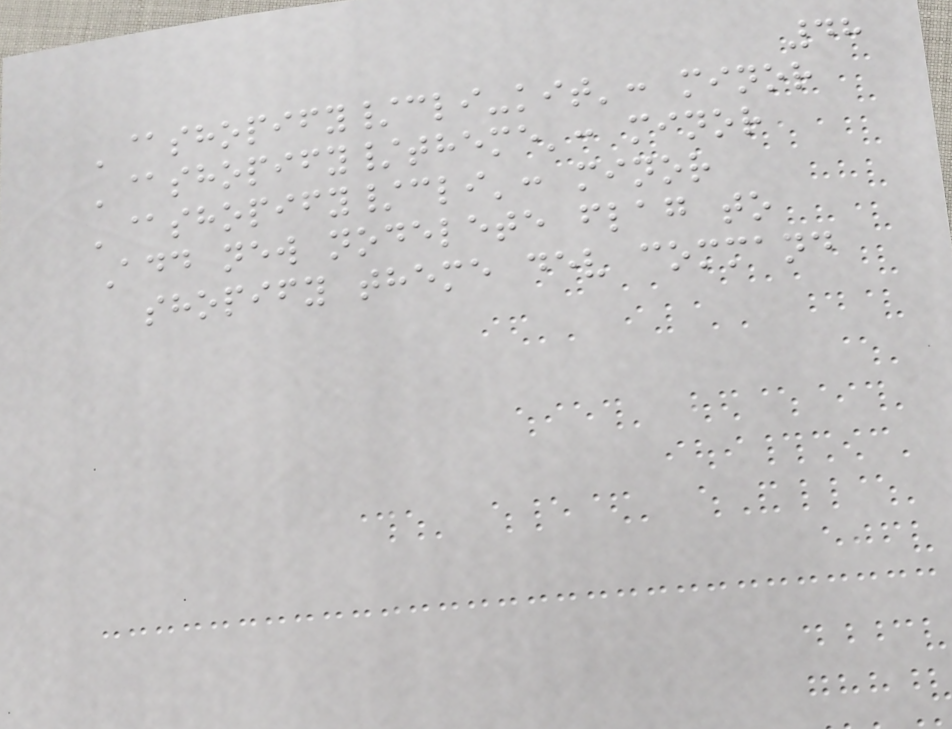48
'@shopify/cli-kit': minor
'@shopify/theme': minor
'@shopify/cli': minor
Add new nodelete flag to
shopify theme dev command
